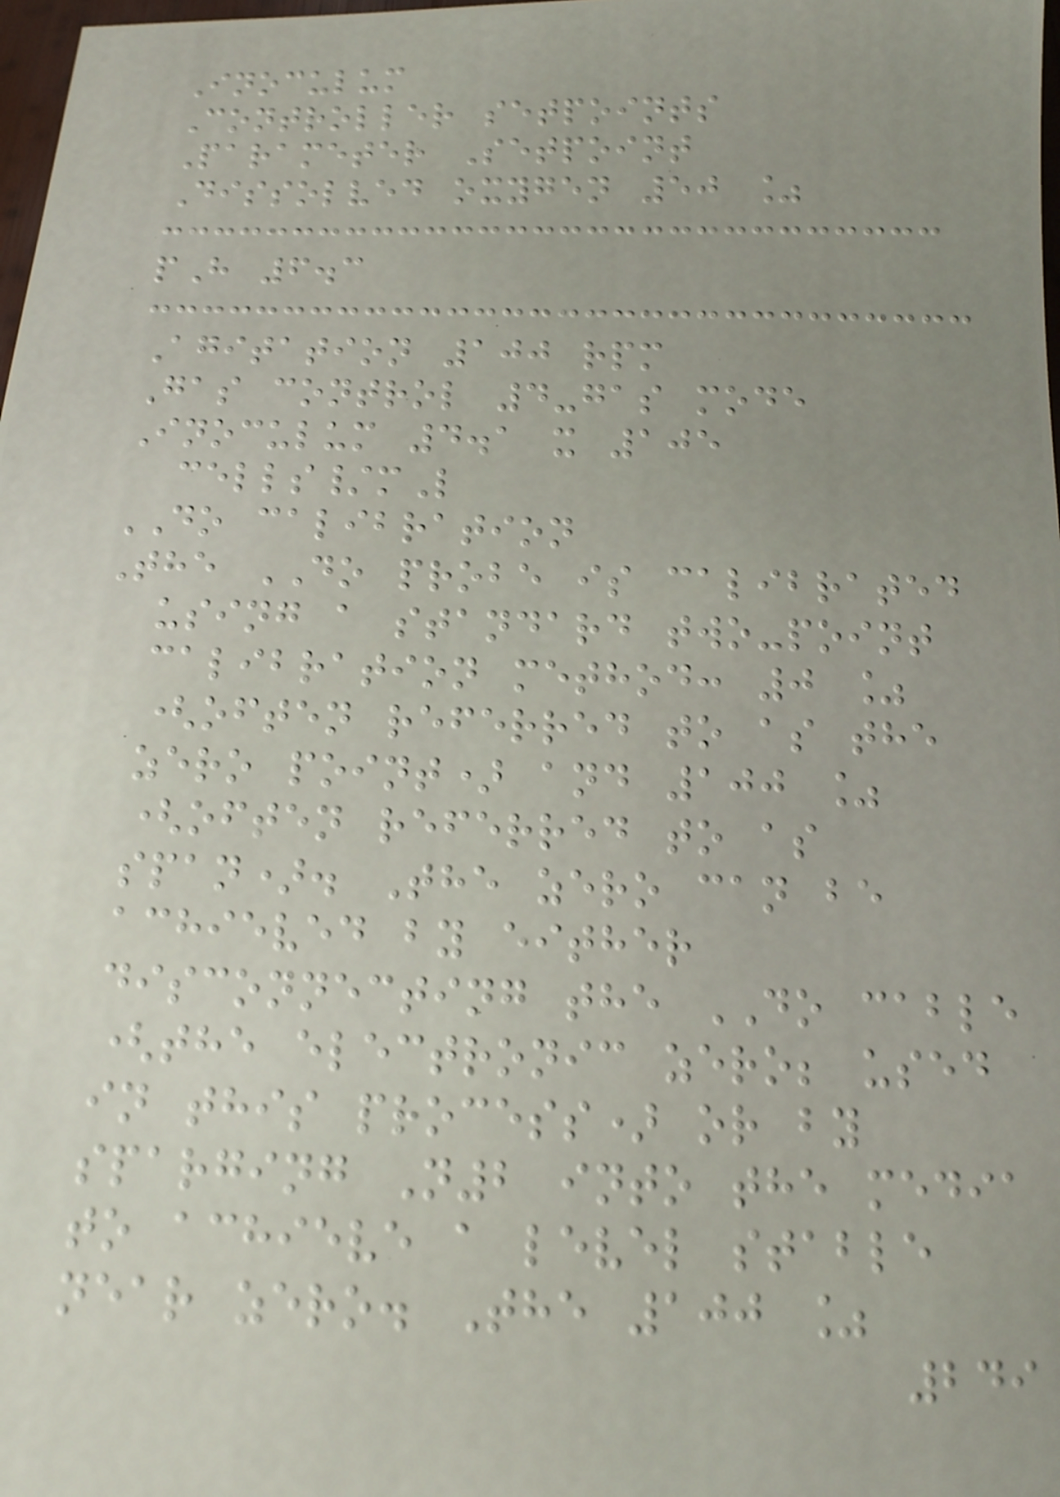Inoculum
Controller setpoints
Parameter Setpoint
Dissolved oxygen 50 %
pH 6.3
Agitation 100 rpm
Gas control 4-gas mode
Inoculum 4.1 x 105
cells/mL
DO calibration
The DO probe is calibrated
using a standard two-point
calibration method: 0 %
(often referred to as the
zero point) and 100 %
(often referred to as
span). The zero can be
achieved by either
disconnecting the DO cable
(the electronic zero; used
in this process) or by
sparging N2 into the media
to achieve a level stable
near zero. The 100 %
249
